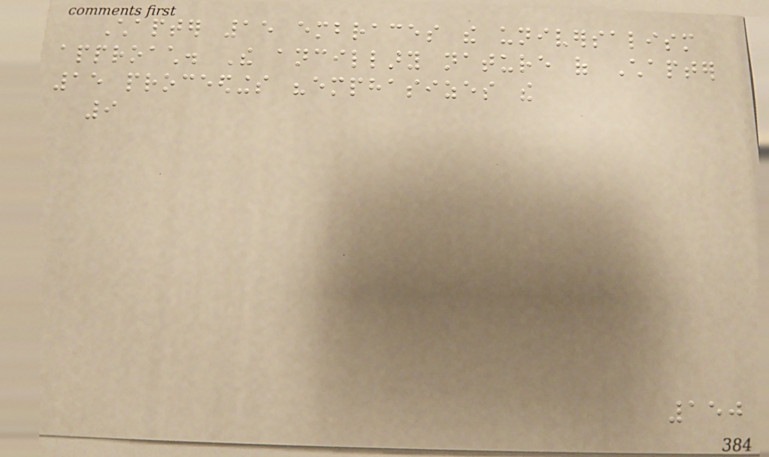Chapter 15 embraces the universalism
approach. The ancillary nature of Chapter
15 proceedings "emphasizes the
9
150
